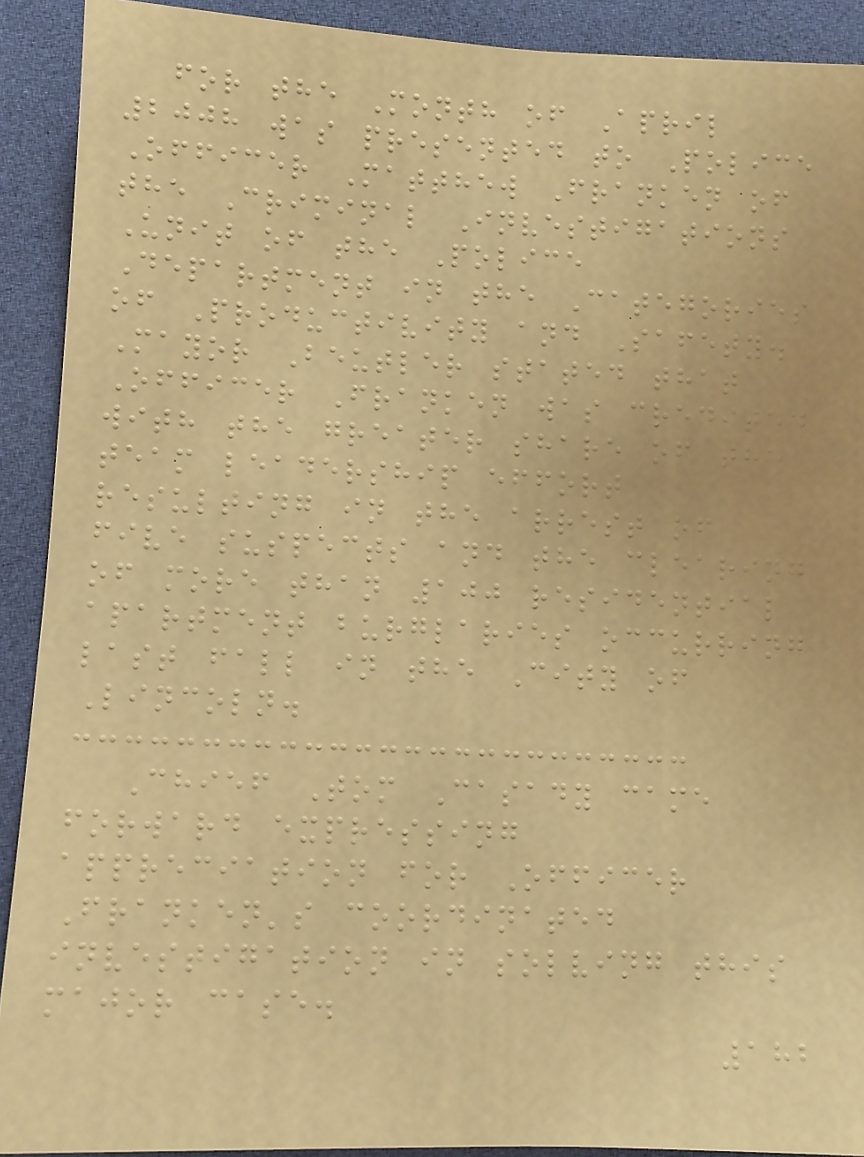for the Month of April
2008 was presented to Police
Officer Matthew Franken of
the Criminal Investigations
Unit of the Police
Department in the Categories
of Productivity and Safety.
Mayor Beutler stated that
Officer Franken was credited
with the greater share of the
team leadership effort
resulting in the arrest of
five suspects and the clearing
of more than 100 residential
apartment burglaries occurring
last fall in the City of
Lincoln.
Chief Tom Casady came
forward expressing
appreciation for Officer
Franken's coordinated
investigation in solving this
major case.
182
